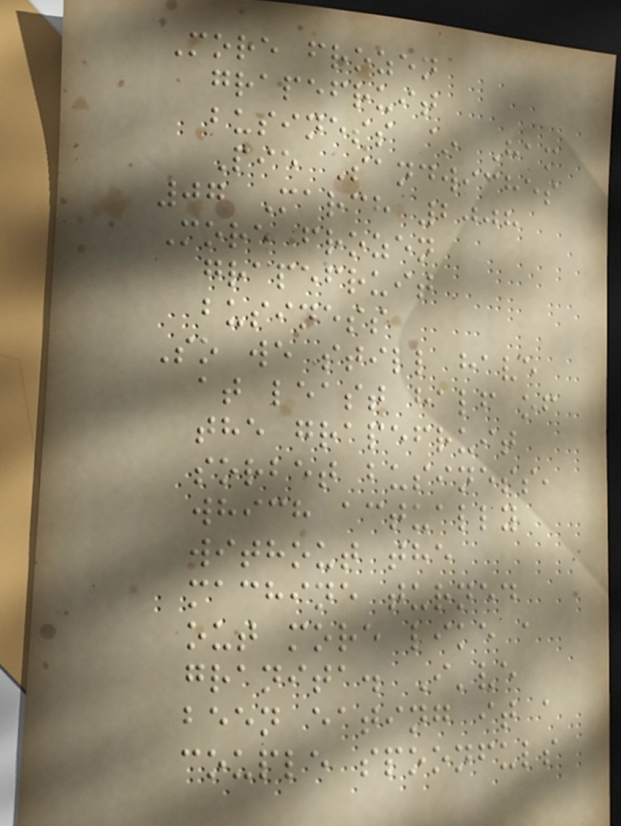More frozen
grapefruit
business ~ Ham
Pie Sandwiches
07 March 2008
More frozen
grapefruit
business
So we still have
at least half of
the grapefruit
sorbet business,
which actually
without the
machine turned
out more like a
granita. I've
been eating it a
couple spoonfuls
